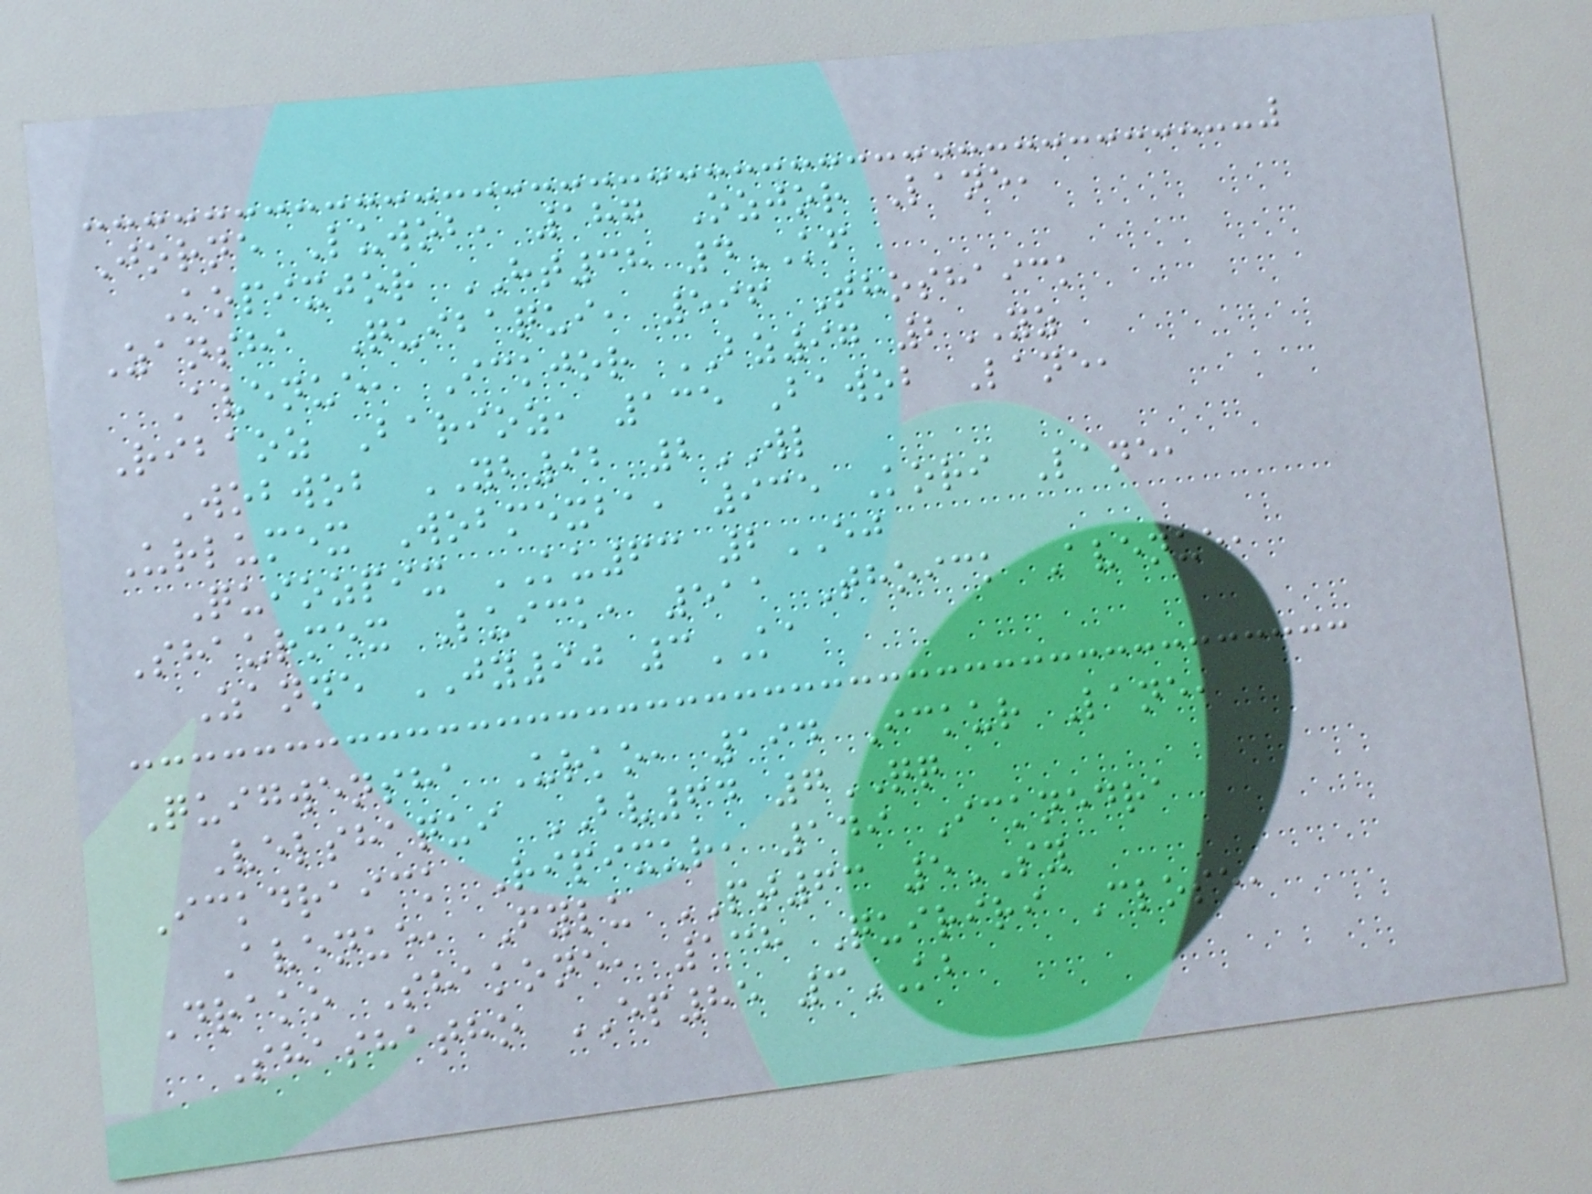Jorne Luwob, 187 Ozjor Lane,
Kopixjor HT38 4KF
Zansha Quibaqui, 596 Thoshaick
Avenue, Ickjor BZ97 2YZ
Ribaoz Barioz, 135 Bawob Lane,
Wobwob YB92 2WL
Urlumex Wobmexba, 935 Kori Lane,
Quiozpix KU63 2EJ
Shaurmex Luick, 511 Thoick Avenue,
Zanne JY90 3KA
Quigwensha Urko, 194 Ickur Lane,
Velshaqui BV64 7QQ
Ickdraick Ripixur, 149 Icknedra
Avenue, Fylu PT63 5SY
Drako Shakone, 138 Quiriri Close,
Shashatho EP85 3KB
